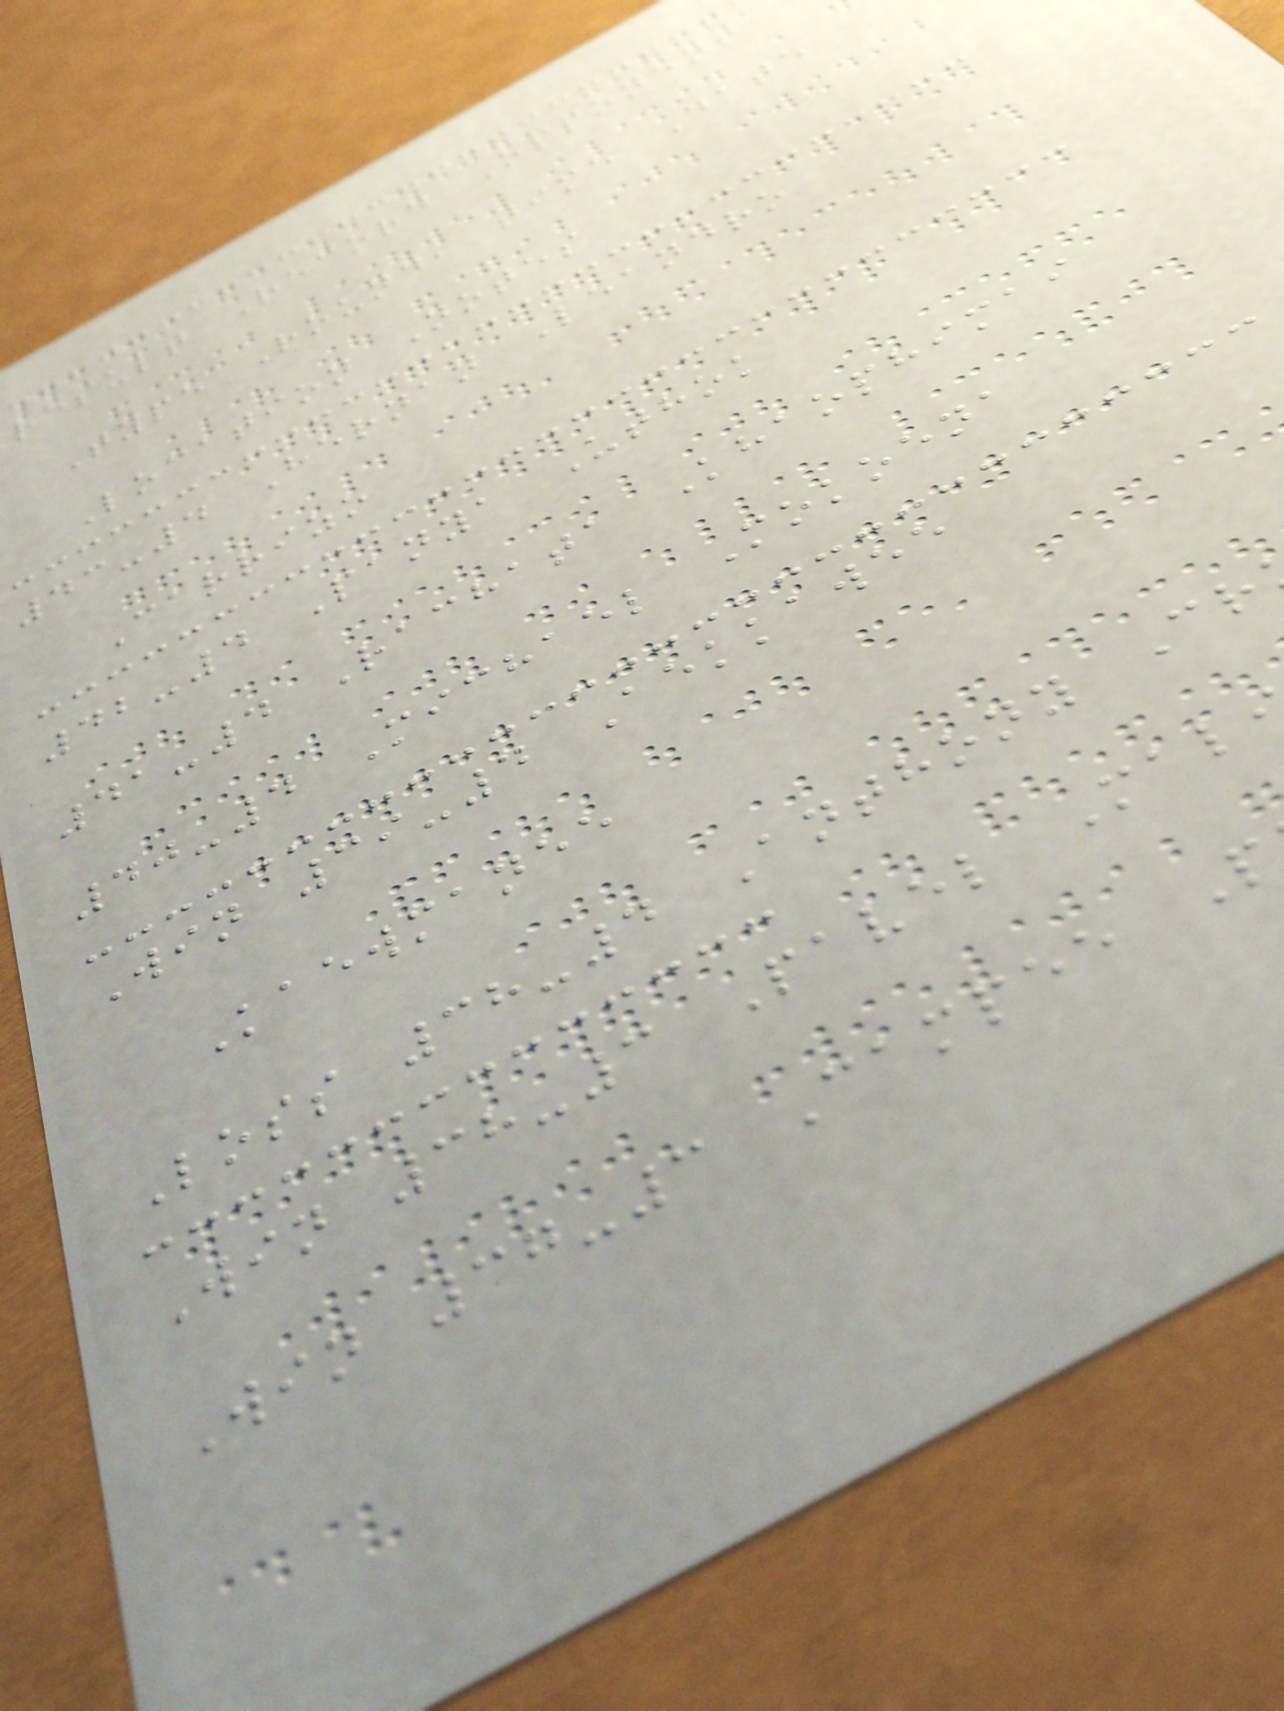result Record Opponent
Type Round, time Date
Location Notes
43-4 Hernan Leandro
Carrizo
42-4 Panya Uthok
41-4 Rachata Khaophimai
40-4 Michael Mokoena
Win 39-4 Aekkawee
Kaewmanee
Loss 38-4 Anthony Cr
Win 38-3 Pavel Mal
Win 37-3 Campee P
